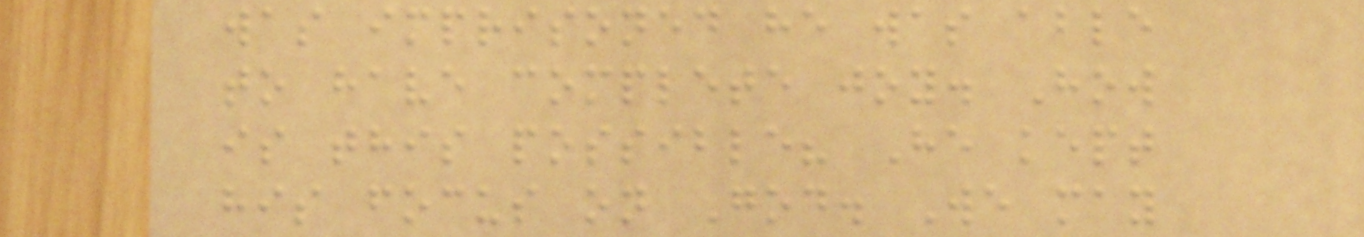was imprisoned he was able
to have complete joy. How
is this possible? He kept
his focus on God. We may
